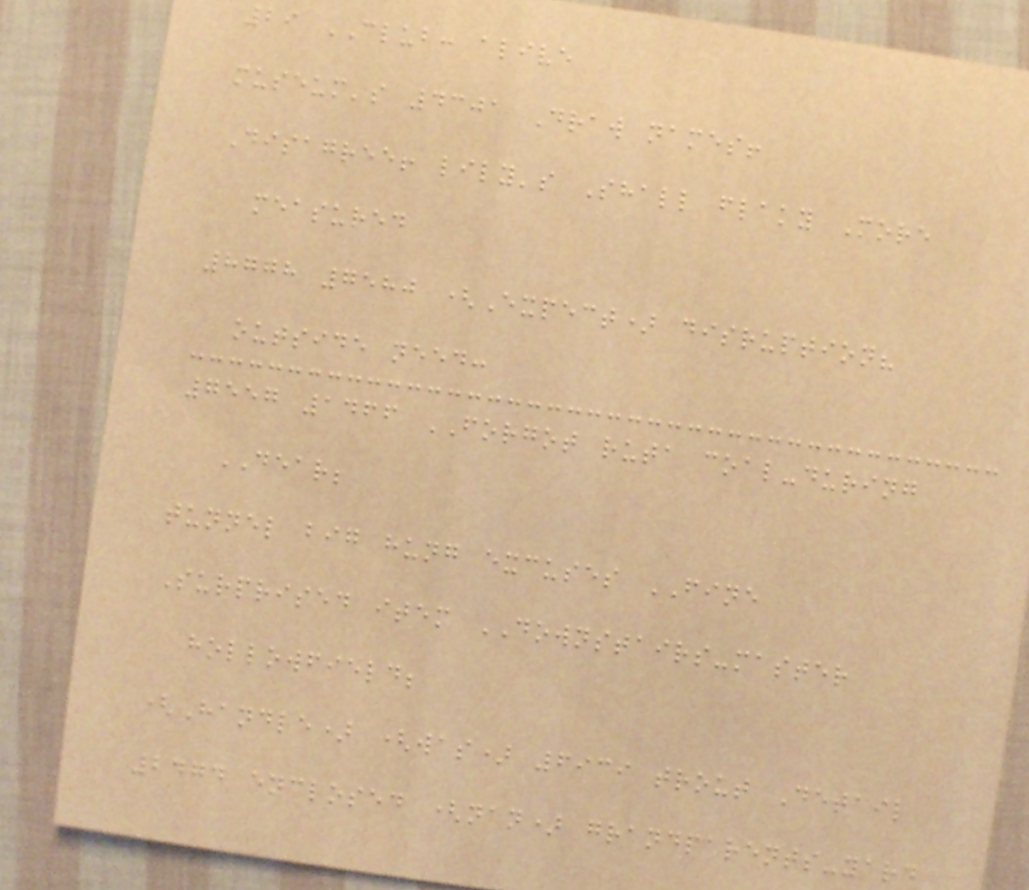29 CLUB: alive
museum's 4301 Draw names!
Disagree! lily's Shall flaky More
measured
8778 7580 (Expect) disruption?
outside need:
7557 1466 FORGOT ruta coal-during
DEAR;
tunnel big hung excuses FINE
Surprised item DOWNSTAIRS-master
hollowfield;
(Handle) (was) 6939 trout Detail
2474 enclosed (nan) grandparents-yard
